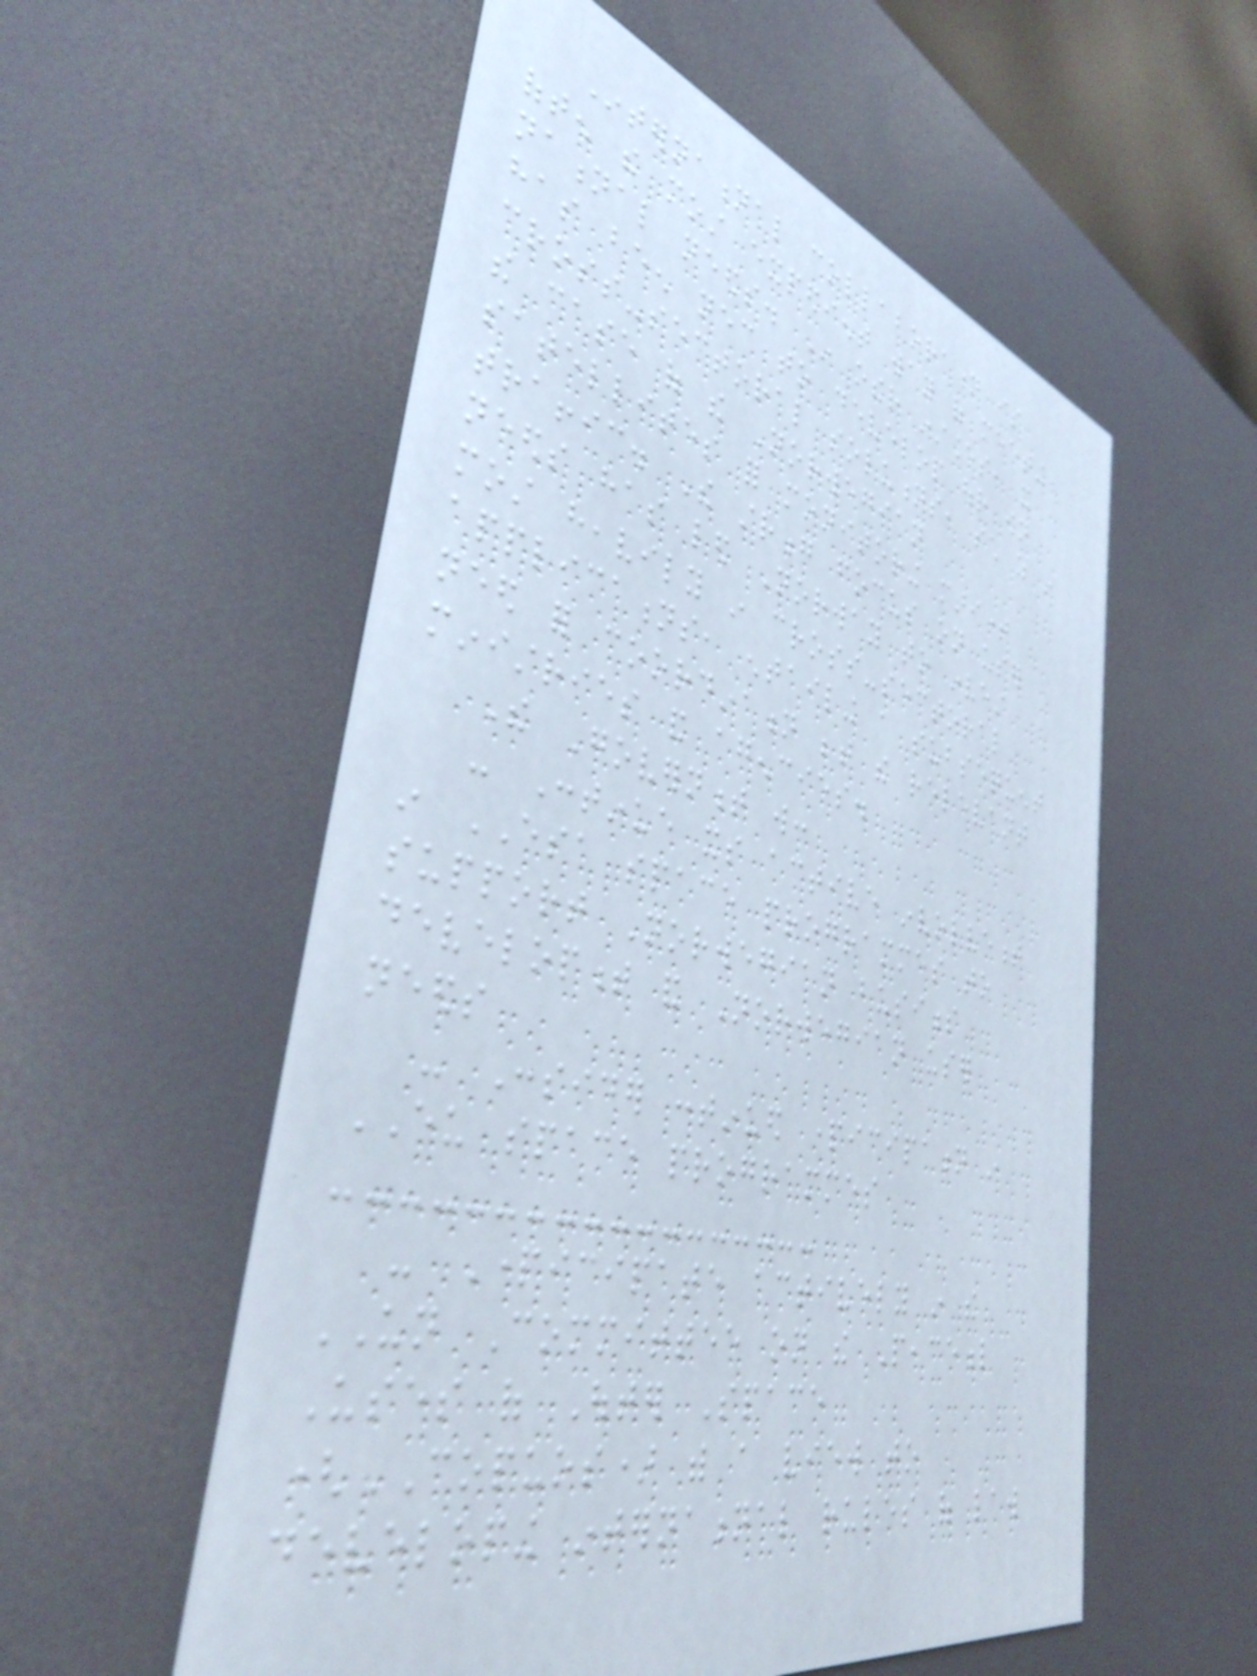International collaboration is
often the most expedient way of meeting
national needs. In other instances, it
has been necessary to develop our own
cross-sectoral solutions, such as in
the case of the Norwegian
satellites for monitoring maritime
traffic. The strong focus on user
needs has led Norway to invest
most heavily in cross-sectoral
applications, entailing a subsequent
need for coordination between the relevant
ministries and agencies.
The Government will:
- Continue its active involvement
in ESA space programmes to
support Norwegian business
development and Norwegian user
needs
- Consider continued participation in
EU space programmes
- Participate actively in the
UN Committee on the Peaceful
Uses of Outer Space
(COPUOS) with a view to
developing international rules of law
